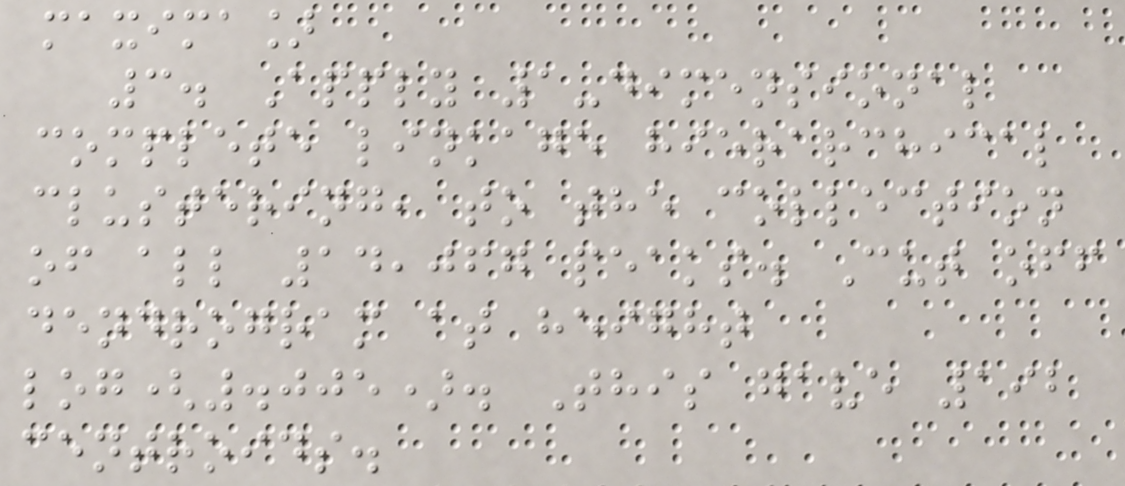maxima]
3. Apply 1-dimensional
complete linkage hierarchical
clustering, to the collection
of all 14,067 peaks. Cut off
dendrogram at height
log(.005). This gave 192
centroids.
